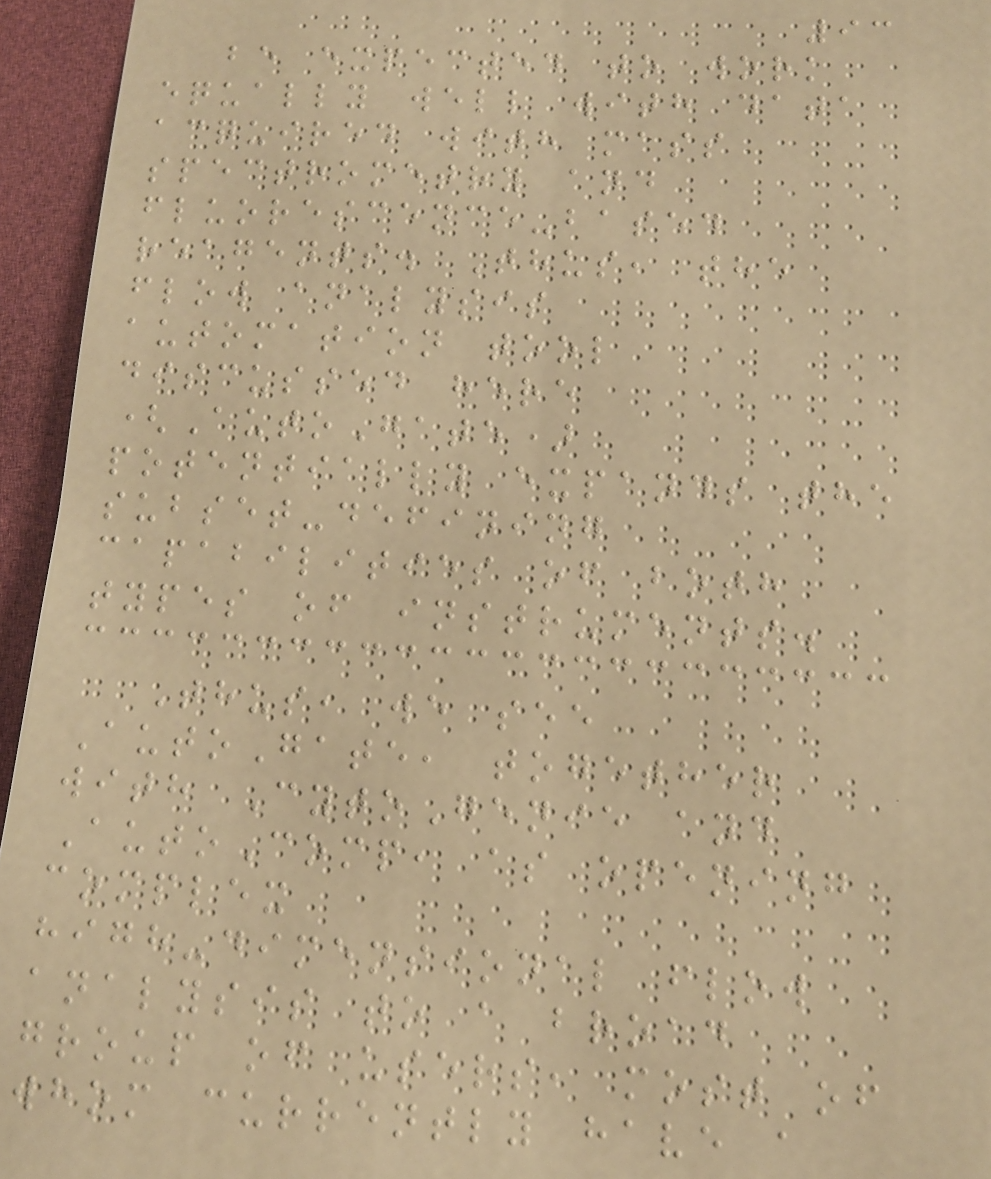93
be expected to work
equally well with data
acquired with mass
spectrometry and
fluorescence-based
reagents. Thus, the
flow analysis
automation tool
discussed here
(AutoGate)
potentially expands the
subset-defining
capabilities of both
types of instruments.
Thus, we see
AutoGate, together
with CytoGenie and
AutoComp, as opening
complex
high-dimensional flow
analysis to a broad
group of users, most of
whom currently have a
